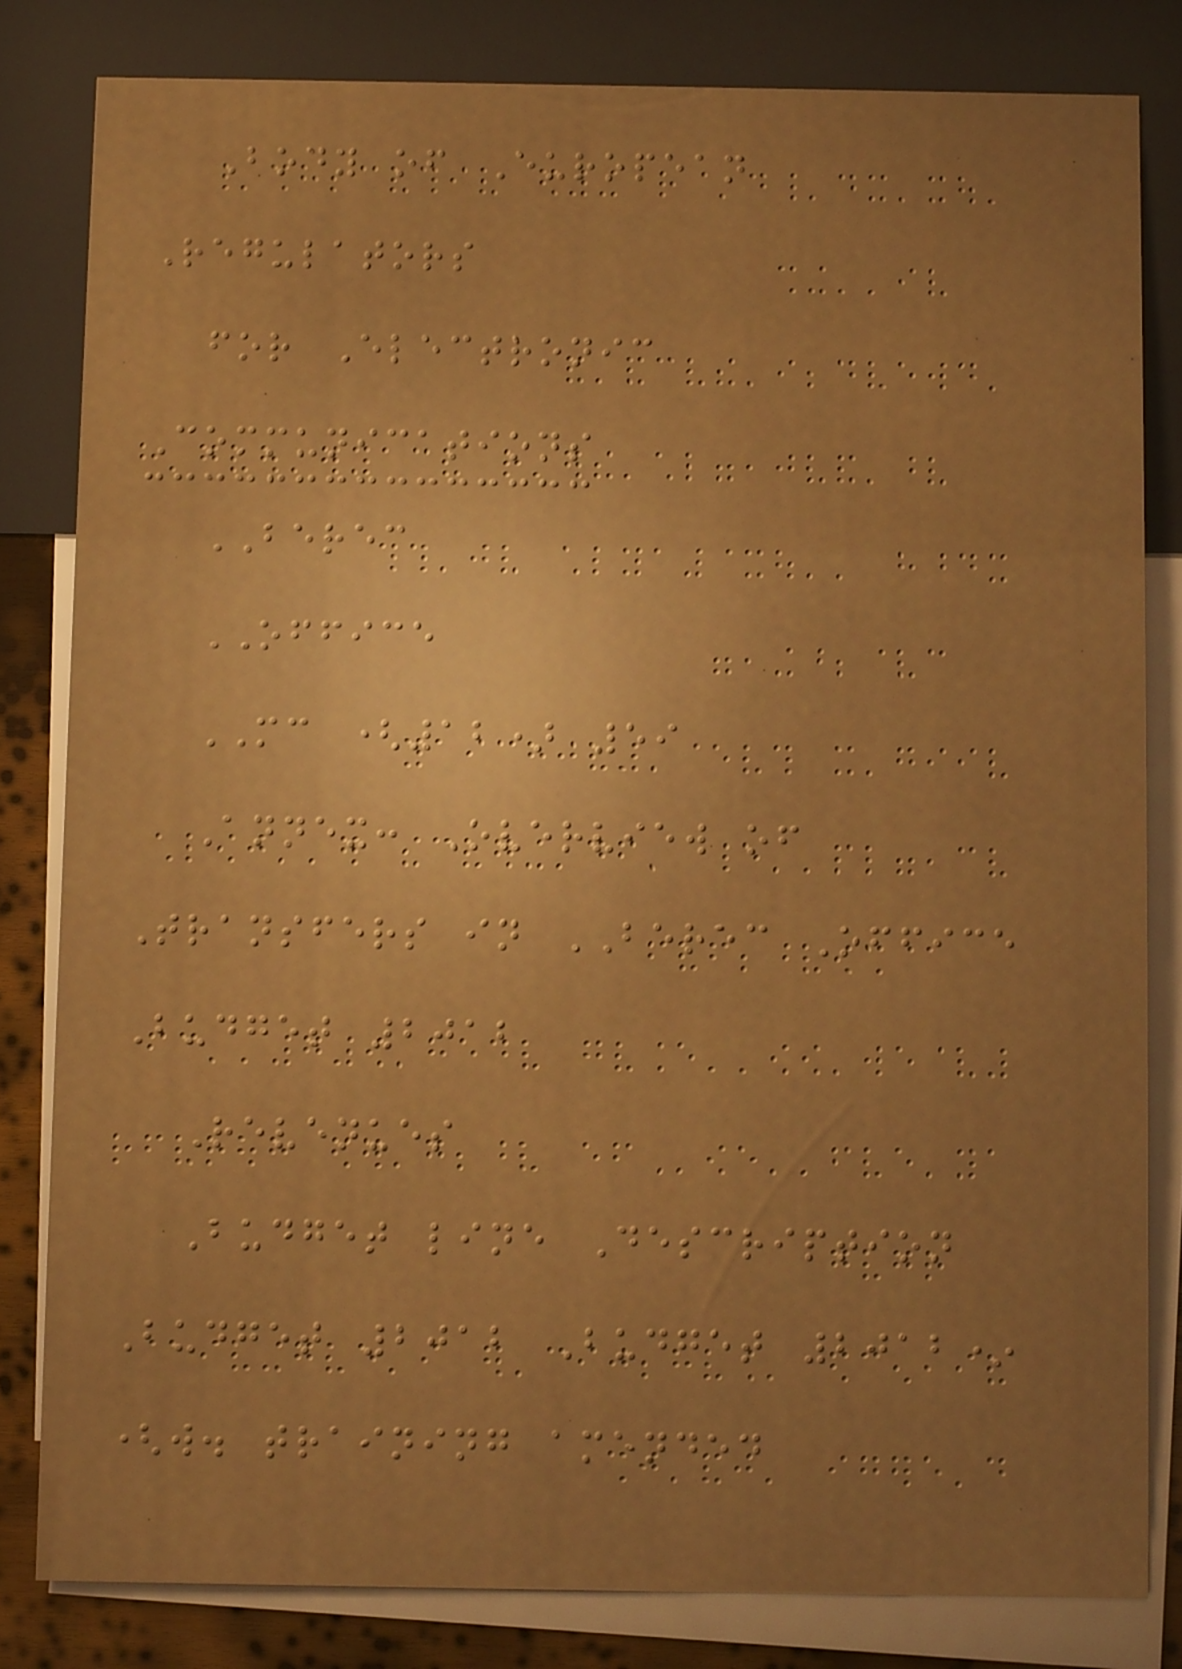Body of European
Regulators
for Electronic
Communications
BEREC
OFFICE
MC (12) 59
Annex: Overview of
Transfers in BEREC Office
Budget 2012
Revenues
Budget line Description
Budget 2012 Budget 2012*
(w. training amended
